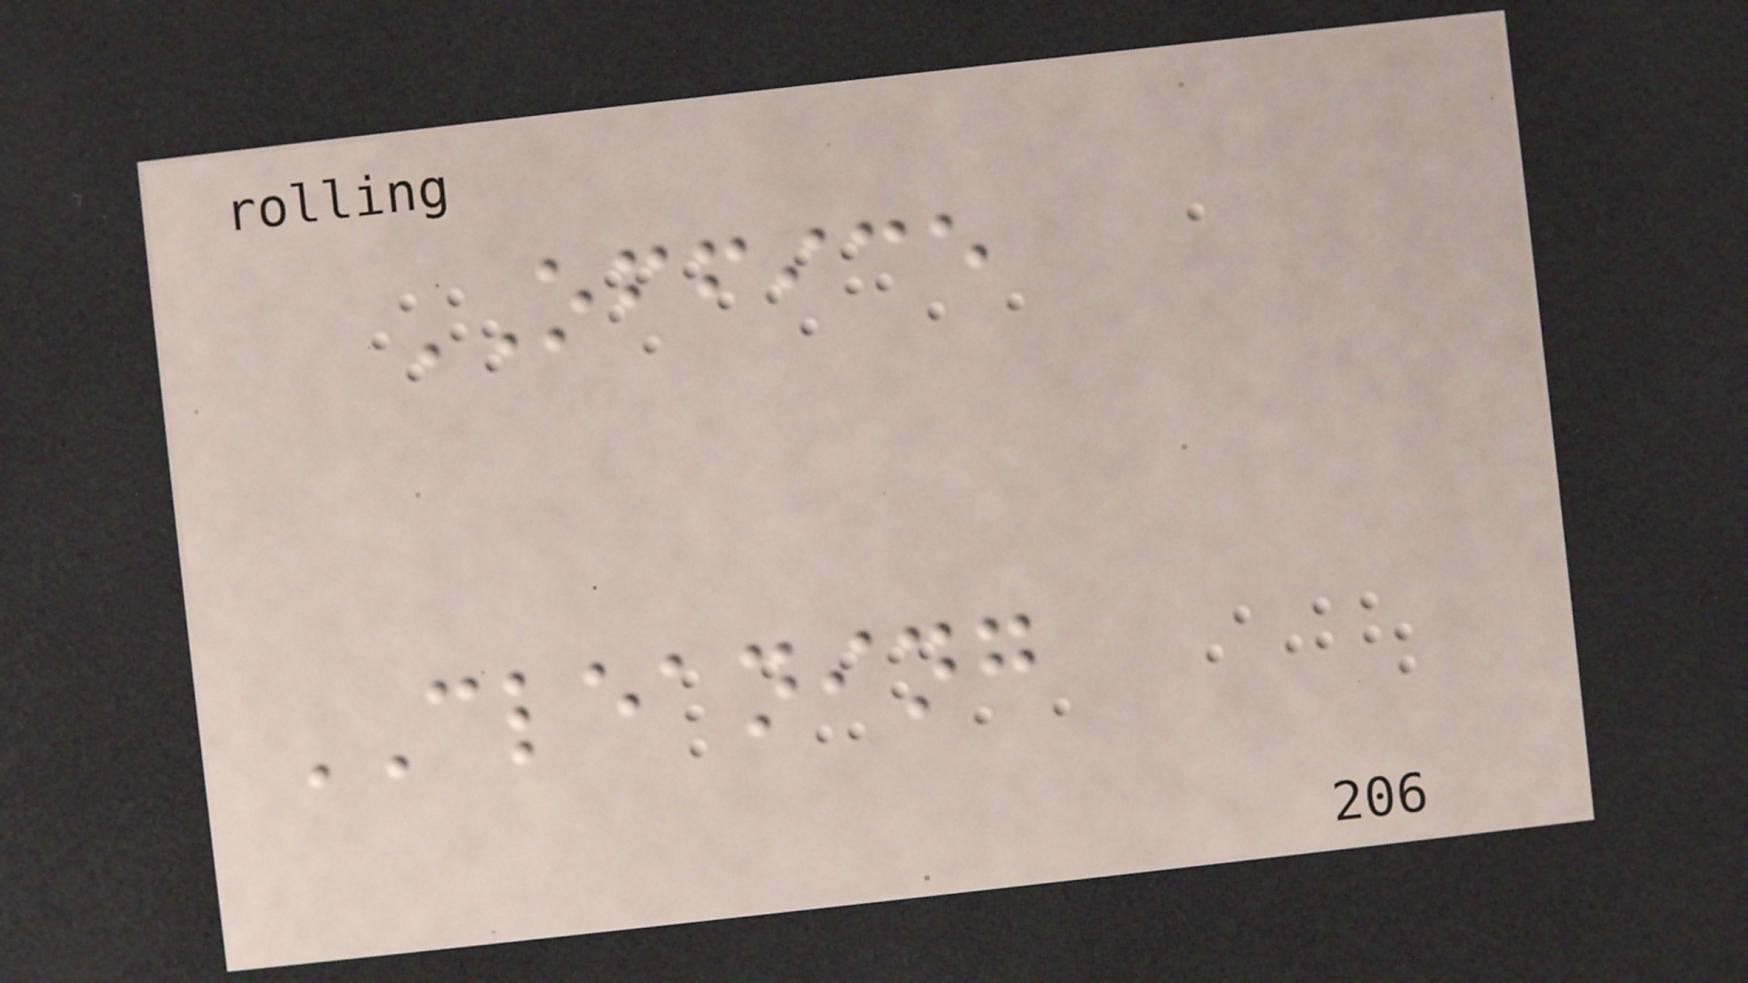OFFICE
CLEANING
